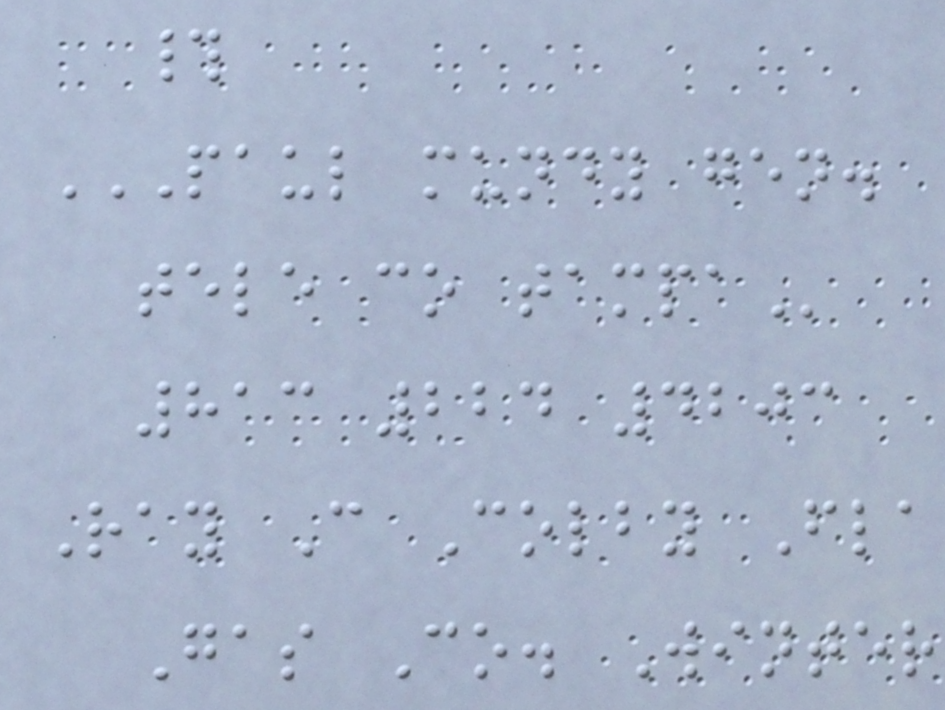#
PAUL MUNDY GEN.
TELE CO TAMPA
813 224 4203
Ray C Colby Fla
Gas Co. Winter
